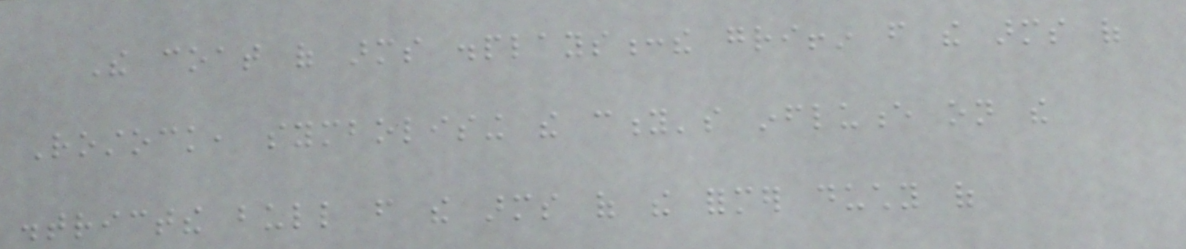The coat of arms displays:the griffin from the arms of
Rostock, symbolising the city's influence on the
districtthe bull from the arms of the former duchy of
